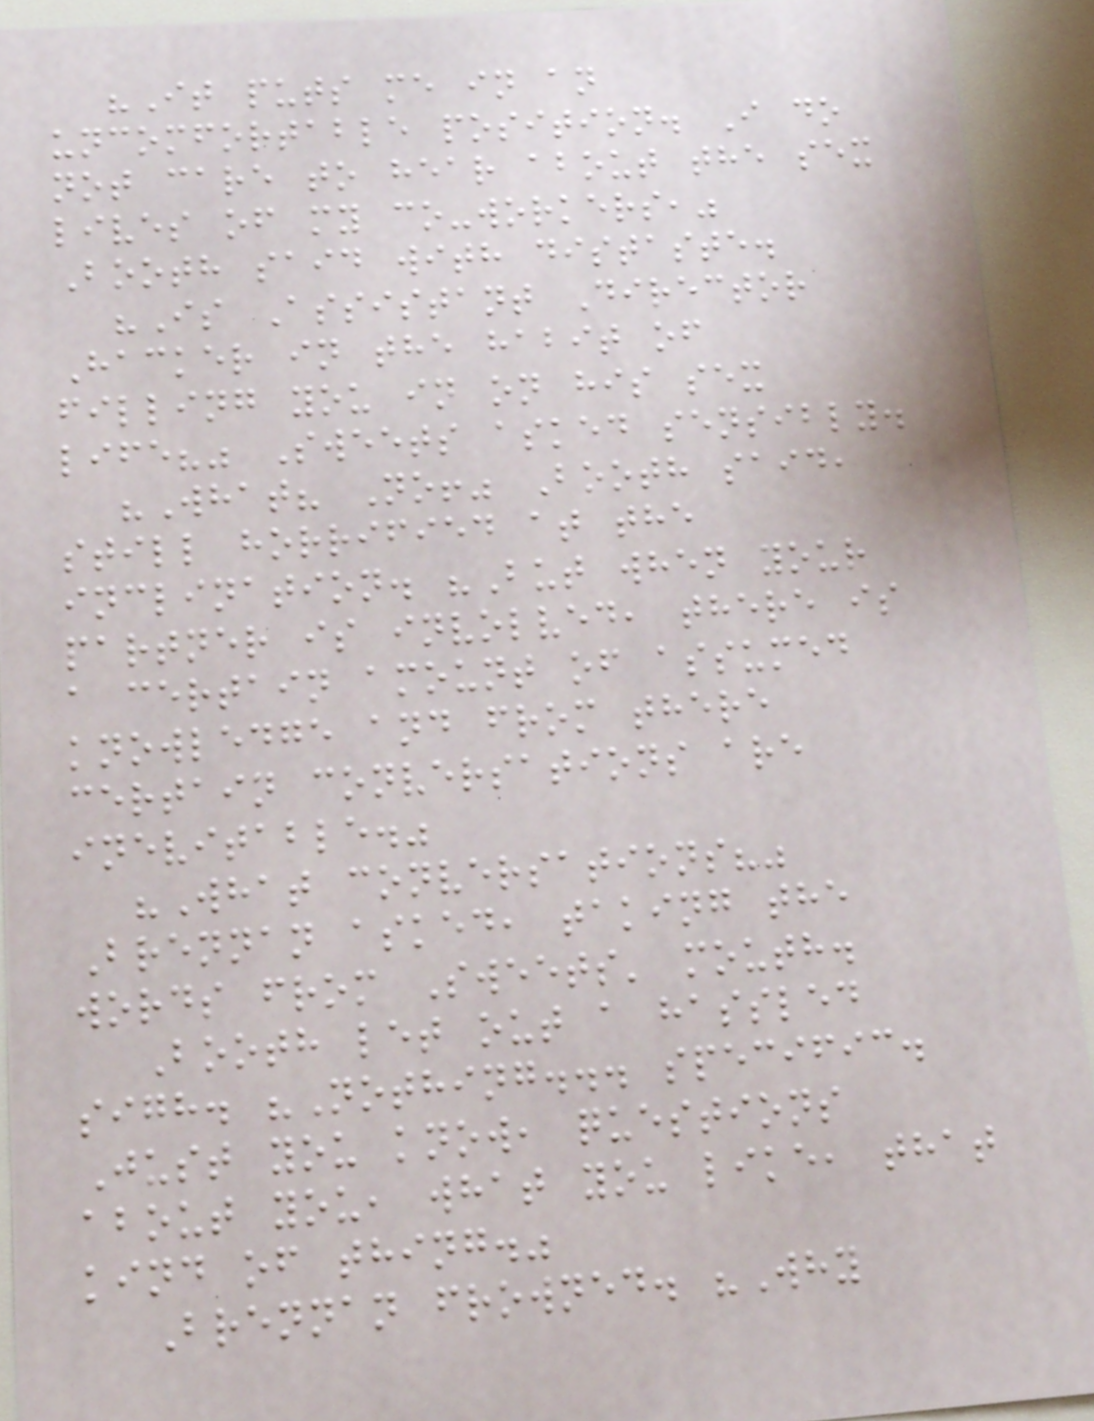"It puts me in an
uncomfortable position. I do
not care to hear about the sex
lives of my co-workers,"
Booth said with distaste.
"Is Assistant Director
Hacker in the habit of
filling you in on his sex
life?" Sweets asked sensibly.
"What? No!" Booth said,
still horrified at the
inclination. "But when your
partner is involved, there is
a certain amount of assumed
knowledge and from there
certain conversations are
inevitable."
"What conversations?"
Brennan asked, taking the
words from Sweets' mouth.
Booth let out a hassled
sigh. "Nothing... specific.
Just you know, questions
about you, what you like, that
kind of thing."
Brennan frowned. "Why
